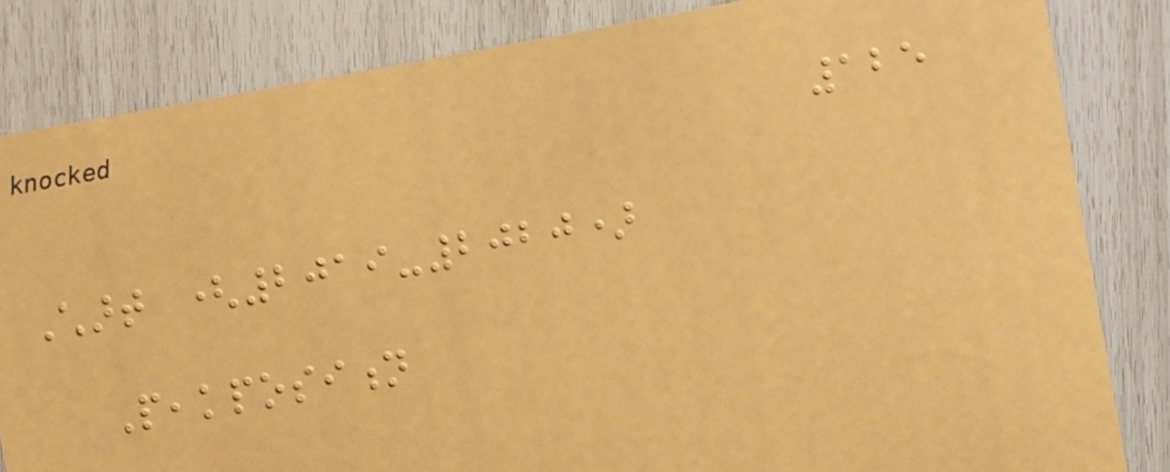125
Chart (2019-2020)
Peakposition
